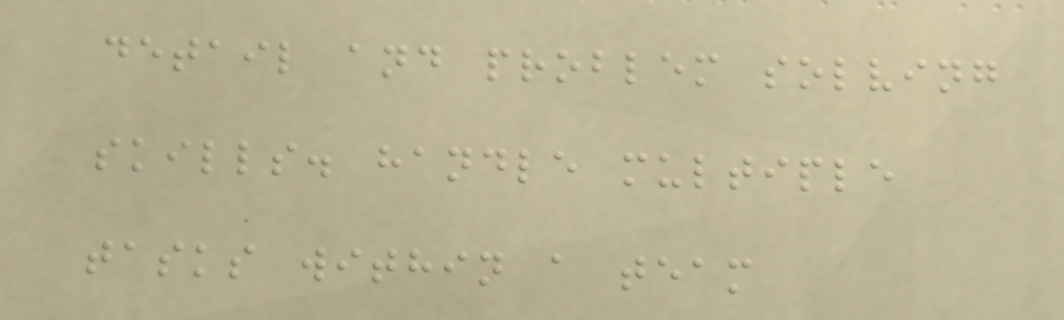detail and problem solving
skills. handle multiple
tasks within a team
